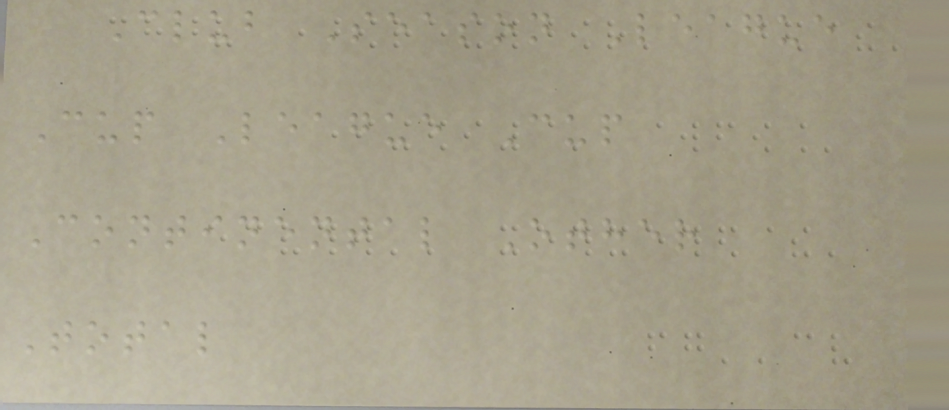Club Season League
Cup League Cup
Continental Other
Total
